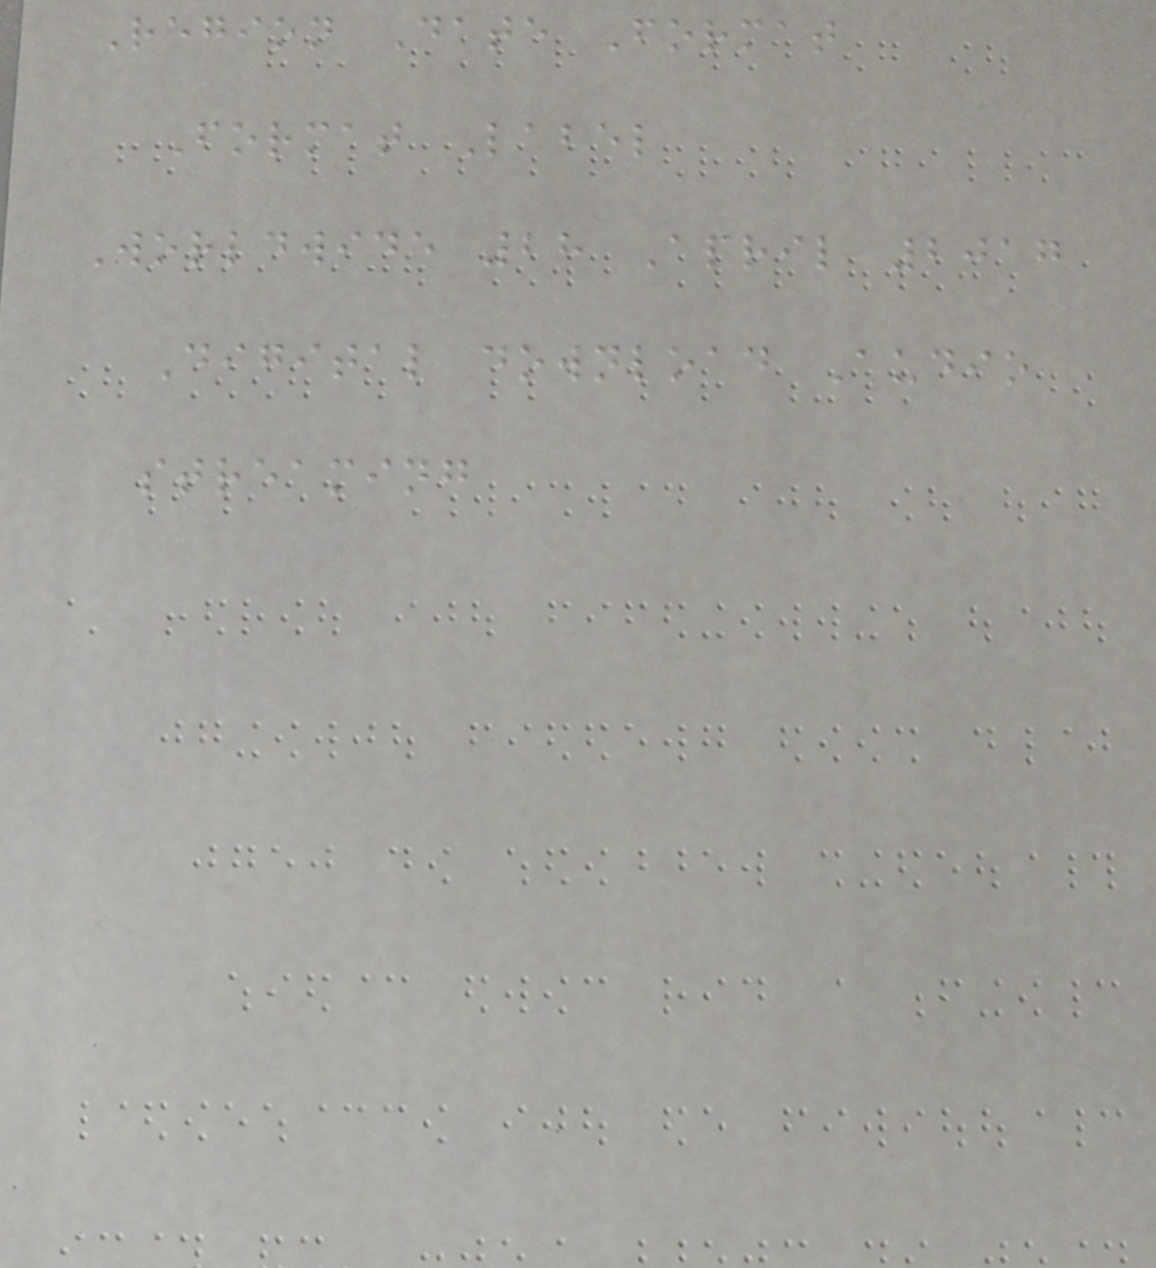Region Date Format
Format Label
Worldwide 28 April 2017
Digital download Audio
streaming
